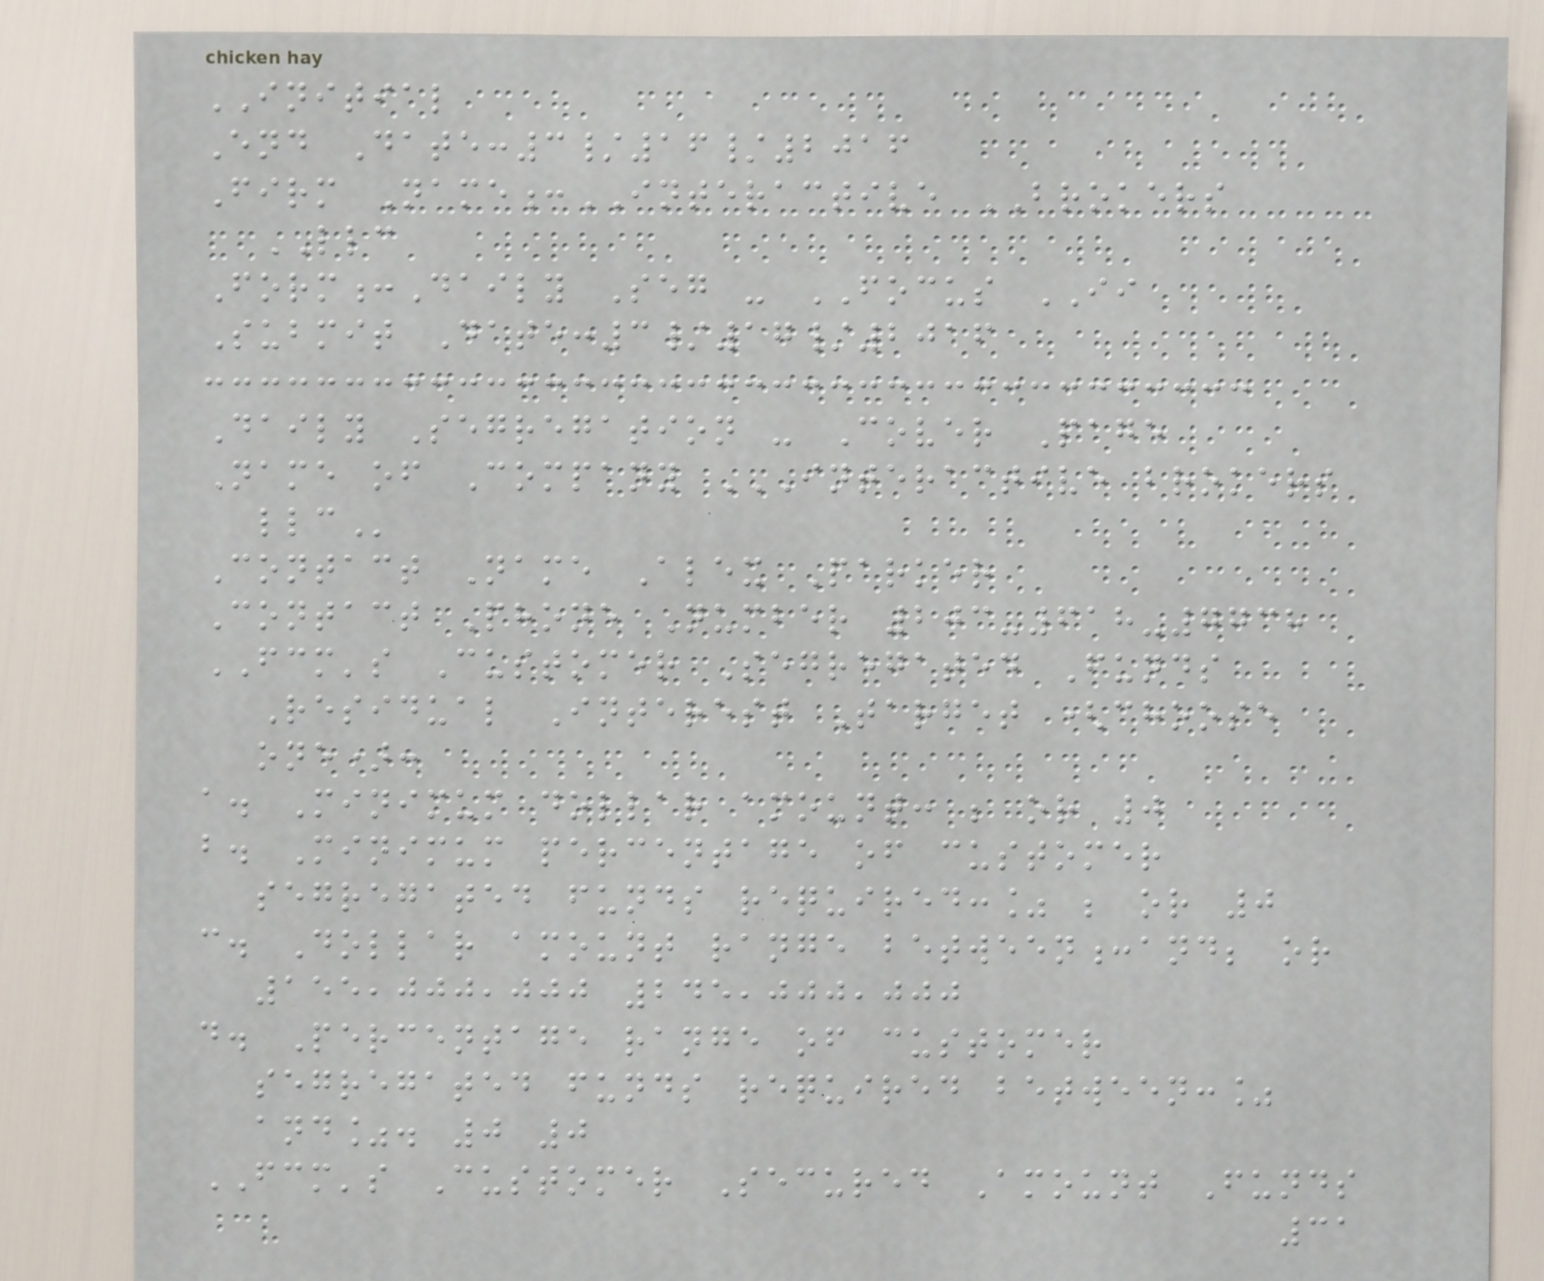INITIAL
End Date:3/16/2016
Firm Name:INTERACTIVE BROKERS
LLC
Form:Daily Seg - FOCUS II
Submit Date:3/17/2016
Daily Segregation - Cover Page
Name of Company INTERACTIVE BROKERS
LLC
Contact Name Alex Parker
Contact Phone Number 203-618-7738
FCM's Customer Segregated Funds
Residual Interest Target (choose
one):
a. Minimum dollar amount: ; or 0
b. Minimum percentage of customer
segregated funds required:% ; or 0
c. Dollar amount range between:and; or
155,000,000 245,000,000
d. Percentage range of customer
segregated funds required between:%
and%. 0 0
FCM's Customer Secured Amount Funds
31
